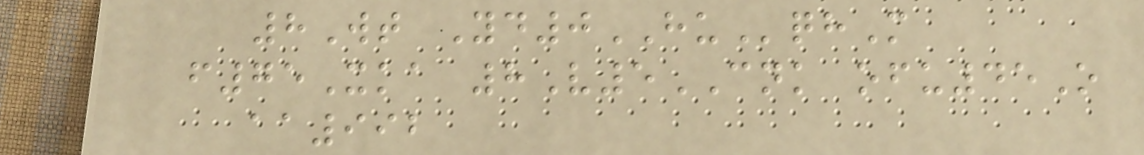8Wt Yd0HUqhM
f75Xka 8V5CNK ofu45O
aa992
